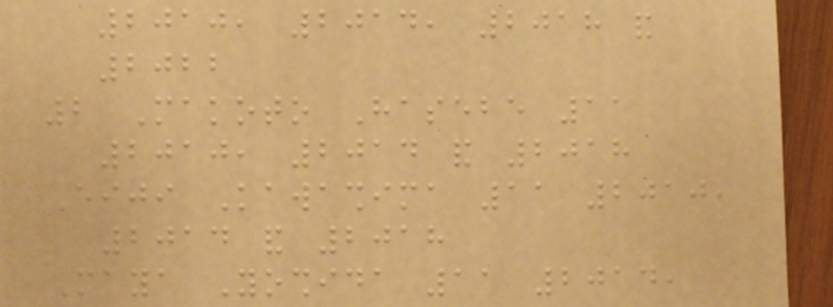2010, 2014, 2018 and
2022
2 Makoto Hasebe 11
2010, 2014 and 2018
Eiji Kawashima 11 2010,
2014 and 2018
Maya Yoshida 11 2014,
